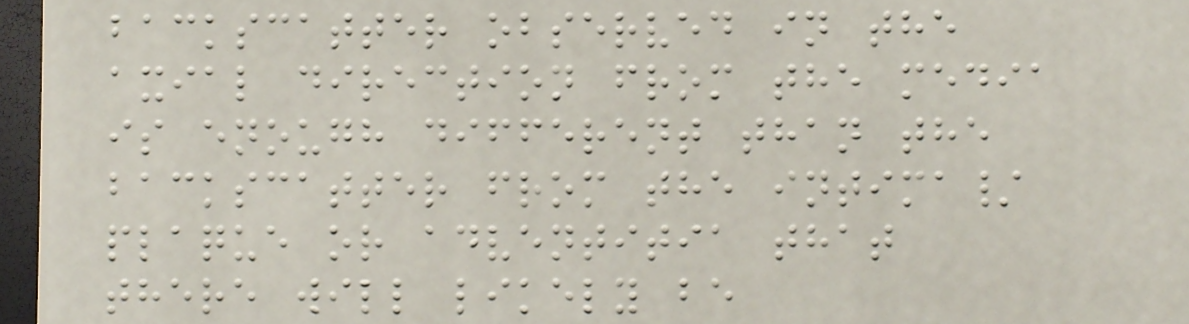backscatter observed in the
axial direction from the media
is enough different than the
backscatter from the intima/
plaque or adventitia that
there will likely be
